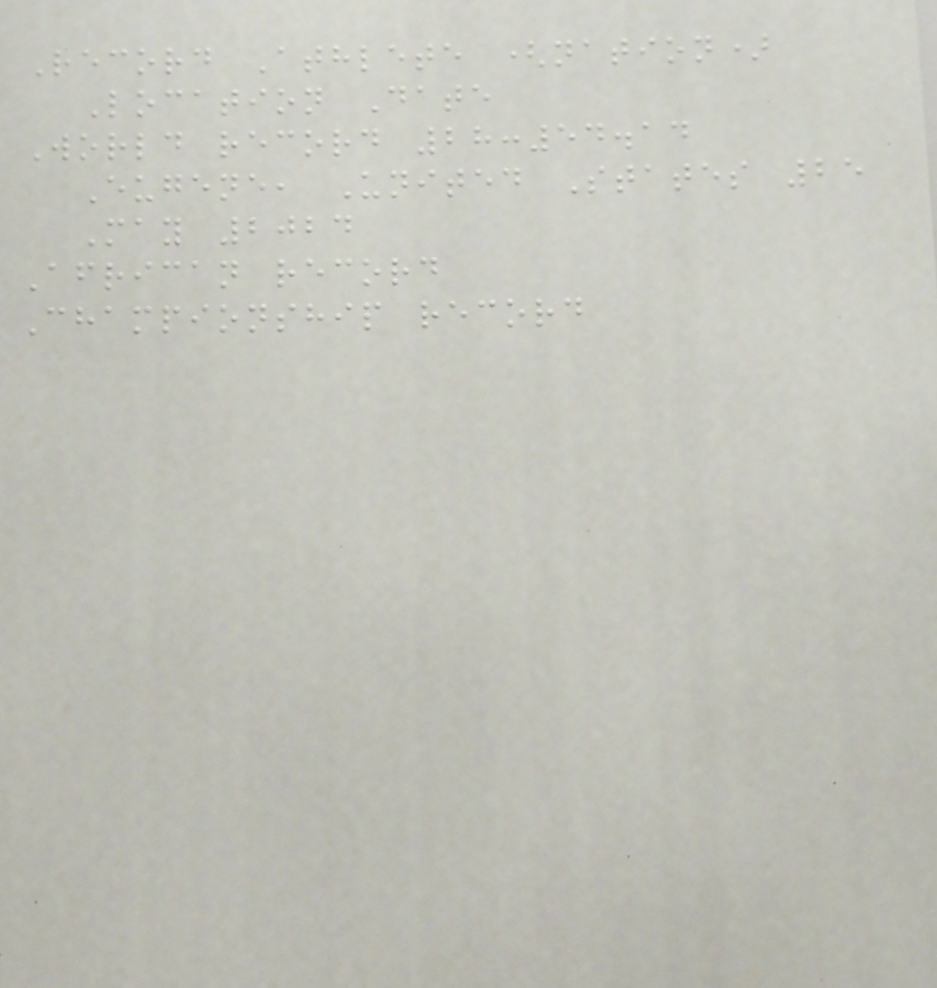Record Athlete (nation)
Location Date
World record 28:54.14
Eugene, United States 25
May 2024
African record
Championship record
